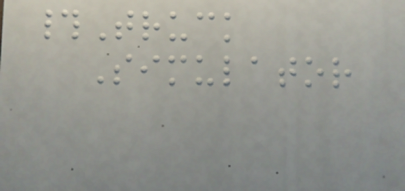#Truck
Simulator
